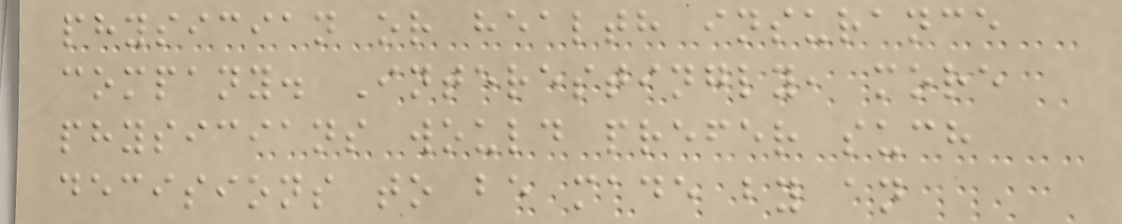physician or health insurance
company. Interestingly, more
physicians would prefer such
decisions to be made by an
